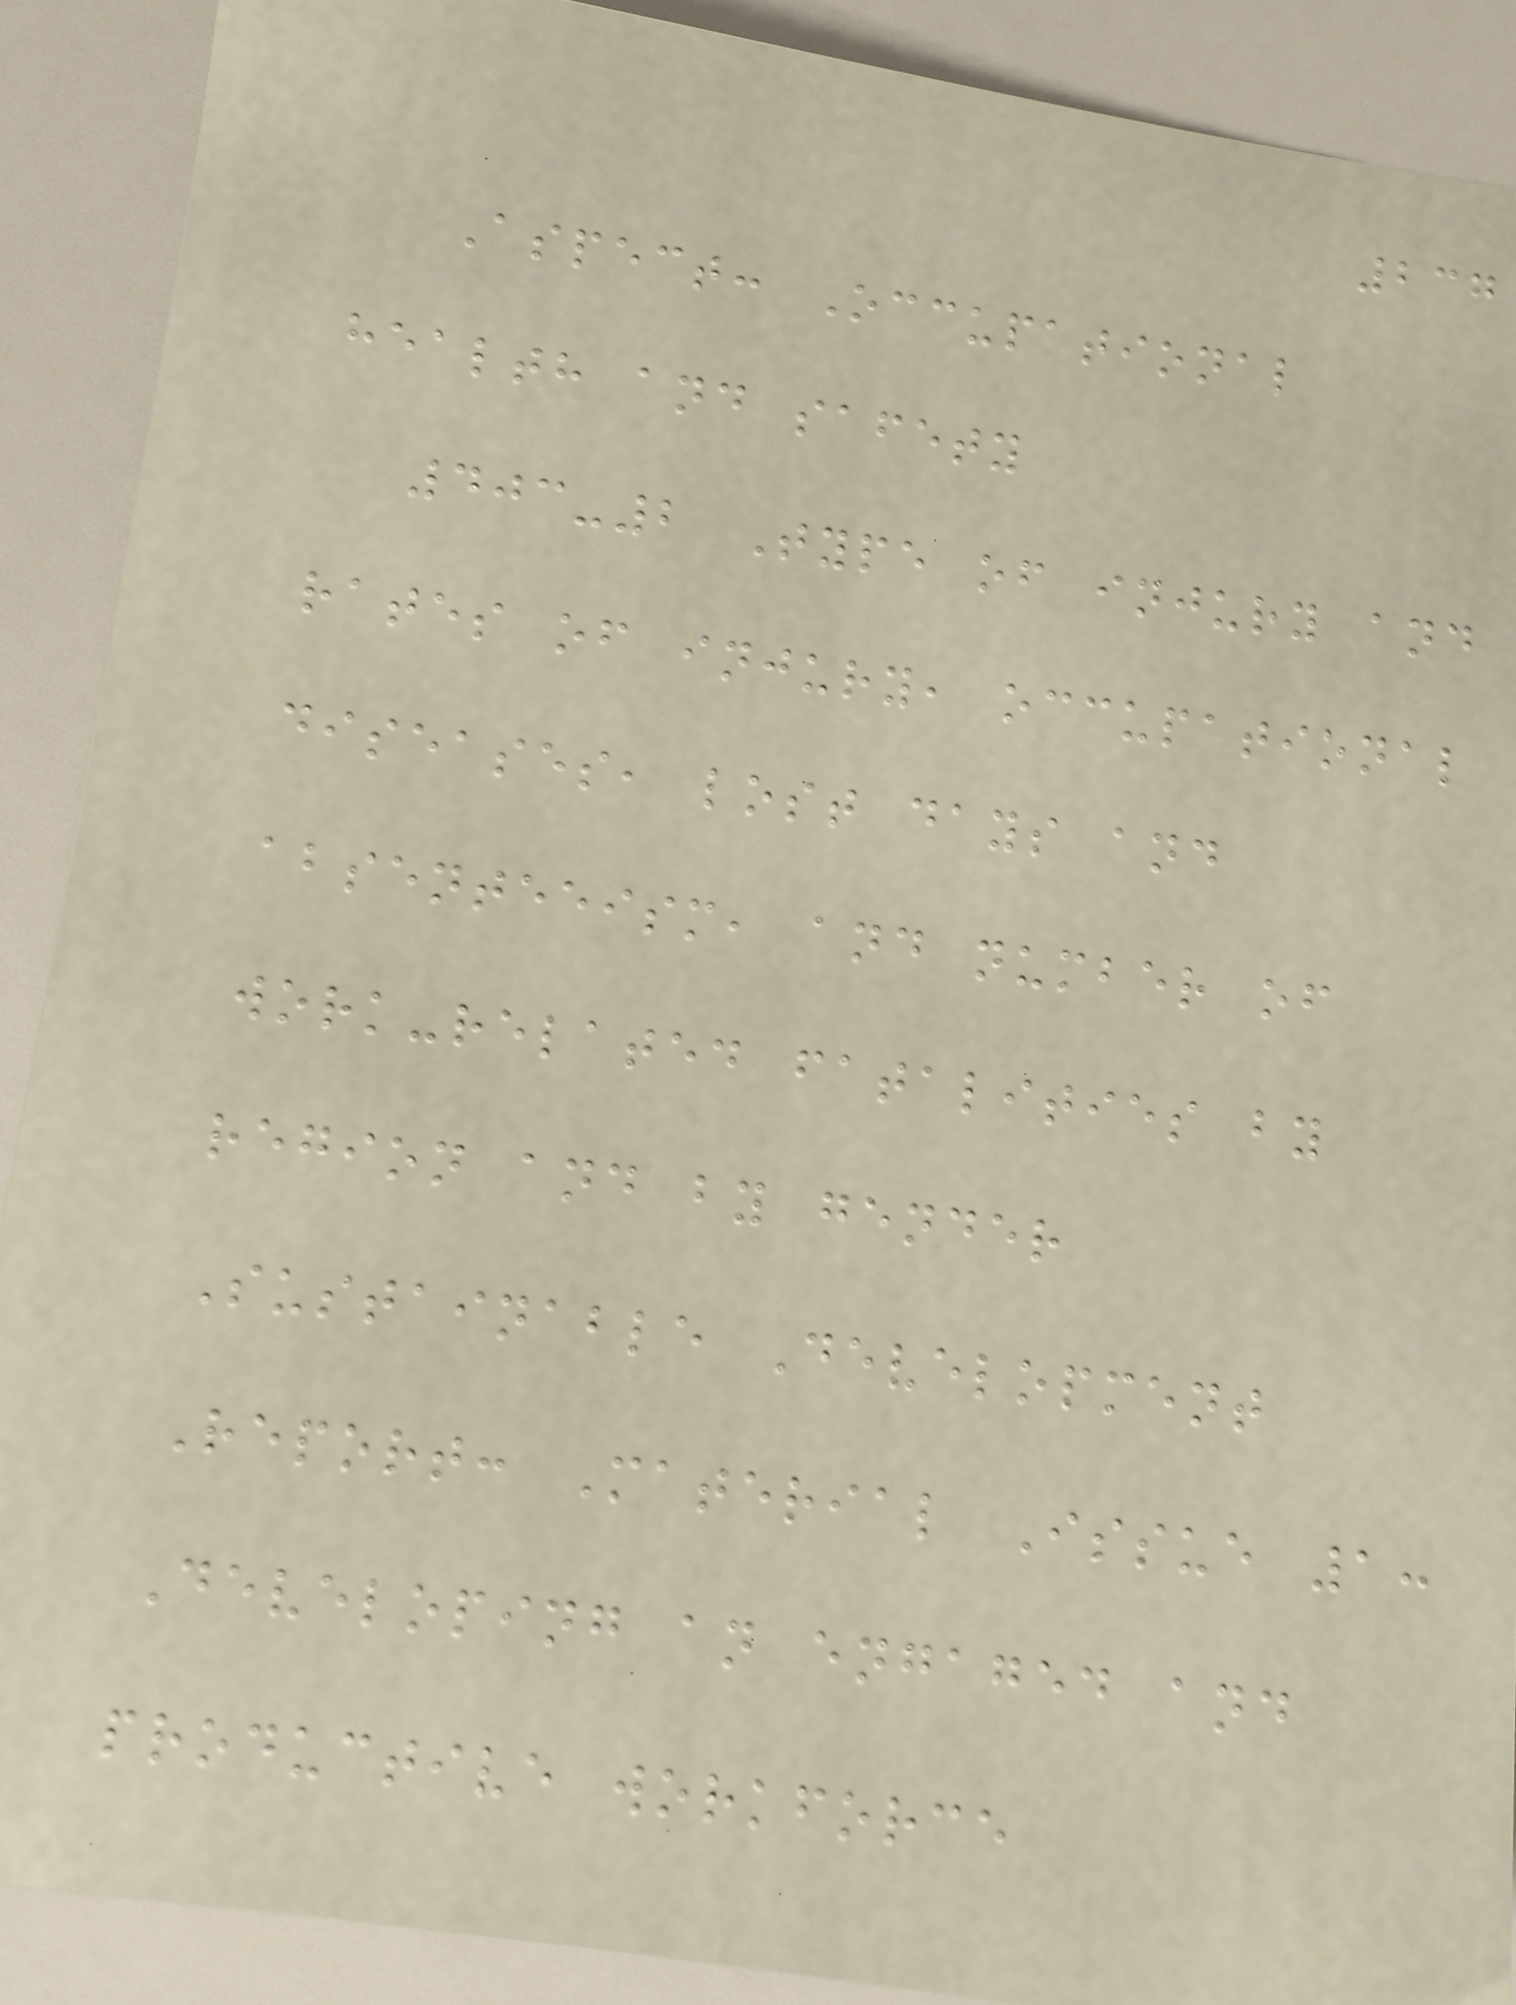237
Aspect: Occupational
health and safety
403-2 Type of injury and
rates of injury, occupational
diseases, lost days and
absenteeism, and number of
work-related fatalities by
region and by gender
Sustainable Development
Report: Material Issue 1:
Developing an engaged and
productive workforce
